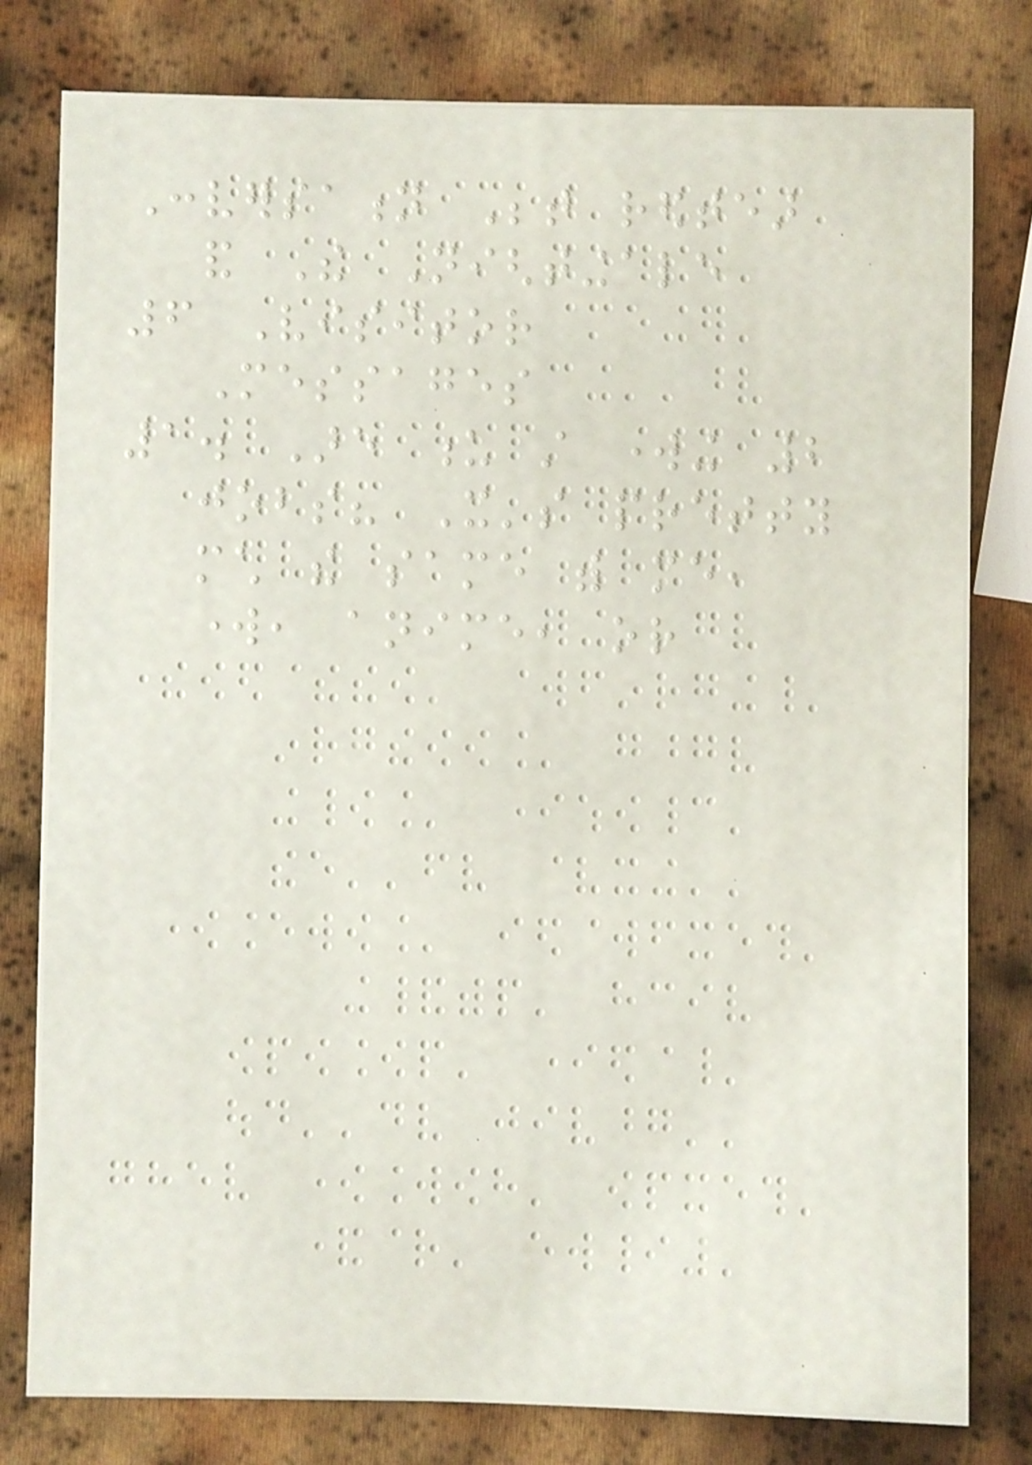Conversation Between redtear
and The Nightingale
6 Visitor
Messages
1. Are u still working 2
jobs? It's pretty
much the same with me,
work, anime, or
